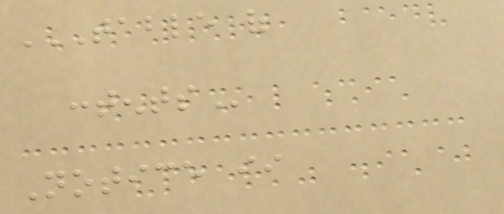TABLE OF
CONTENTS
Notice ii
